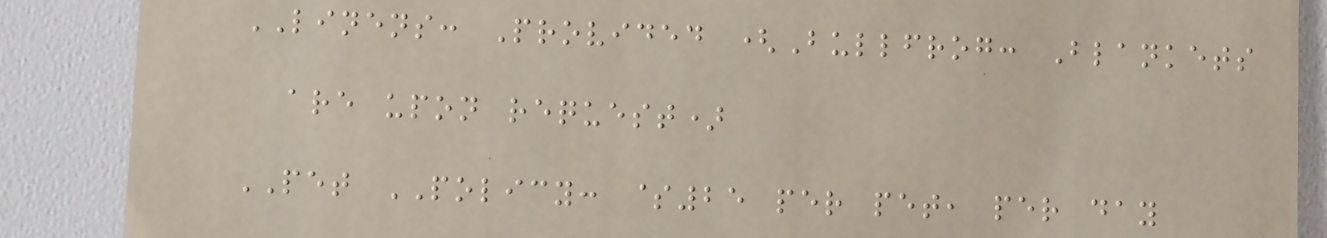LINENS: Provided (Bullfrog: Blankets
are upon request)
PET POLICY: $25 per pet, per day
